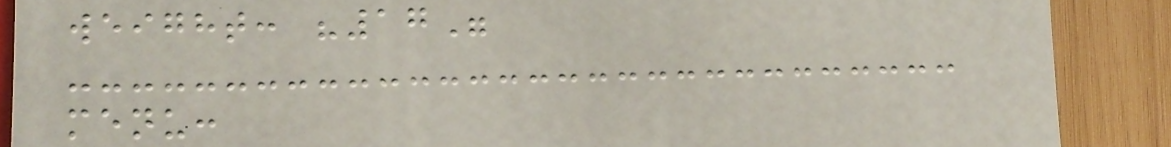weight: "17"
menu:
